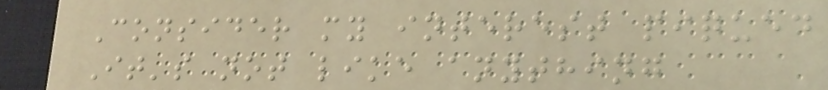Consider my interest piqued
It's not like anything
